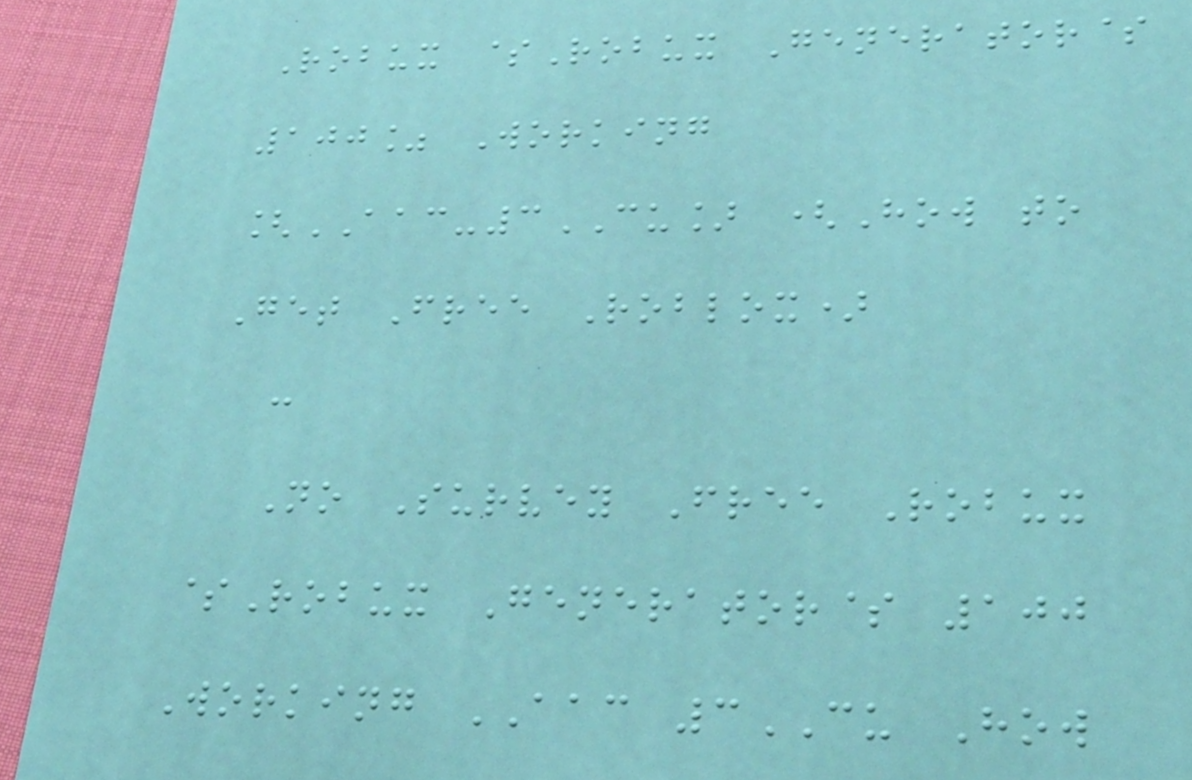Robux $Robux Generator$
100% Working
[AAC-3CU] (How to
Get Free Roblox)
:
No Survey Free Robux
$Robux Generator$ 100
Working AAC 3CU How
